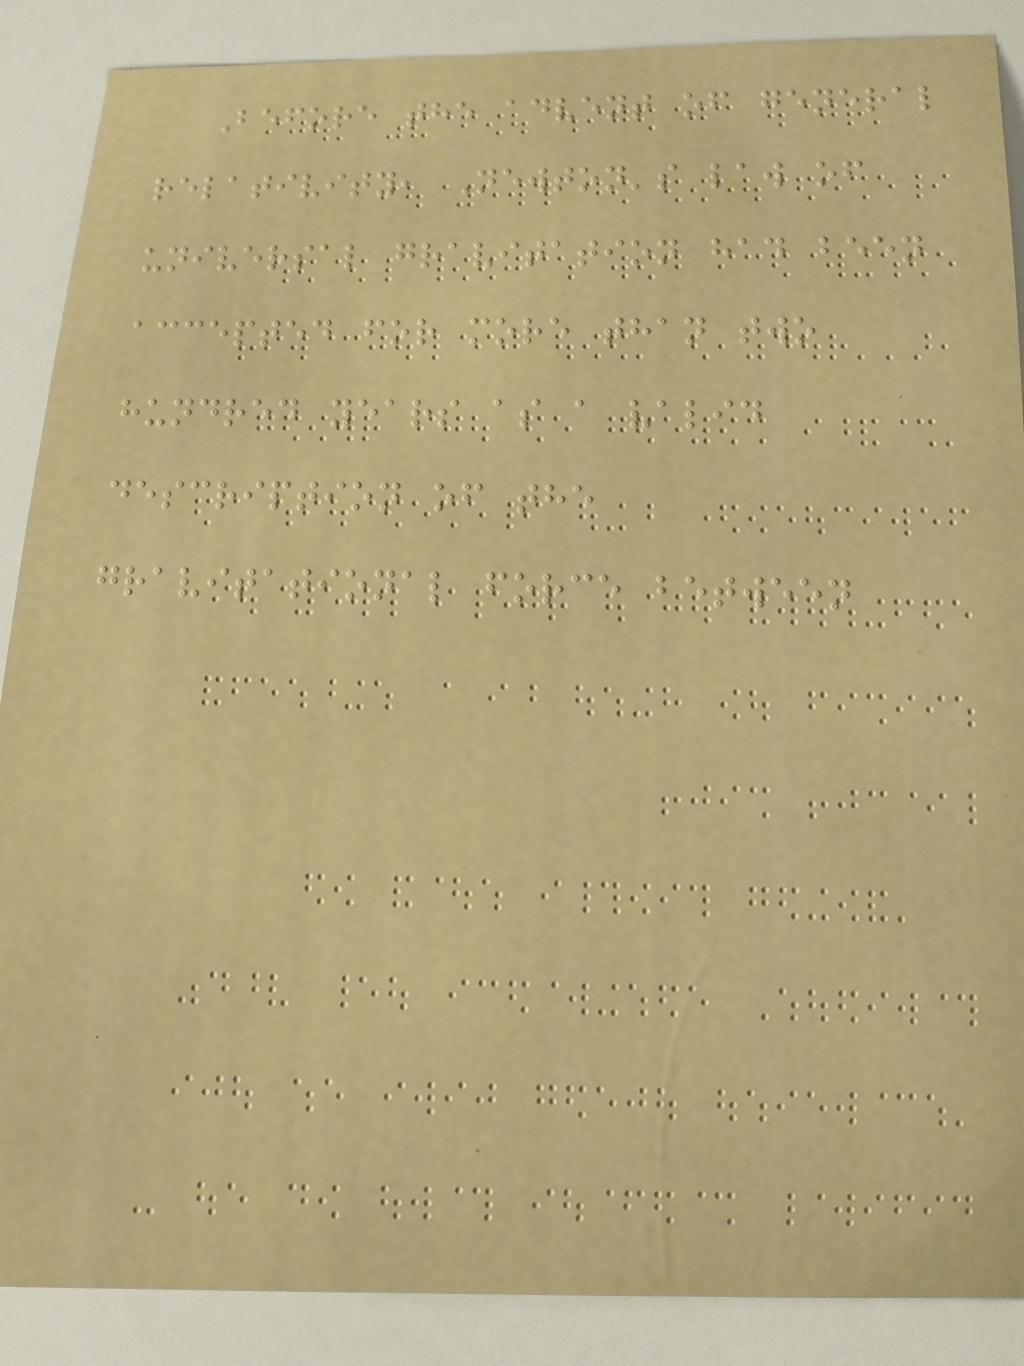Before the advent of general
relativity, Newton's law of
universal gravitation had been
accepted for more than two
hundred years as a valid
description of the
gravitational force between
